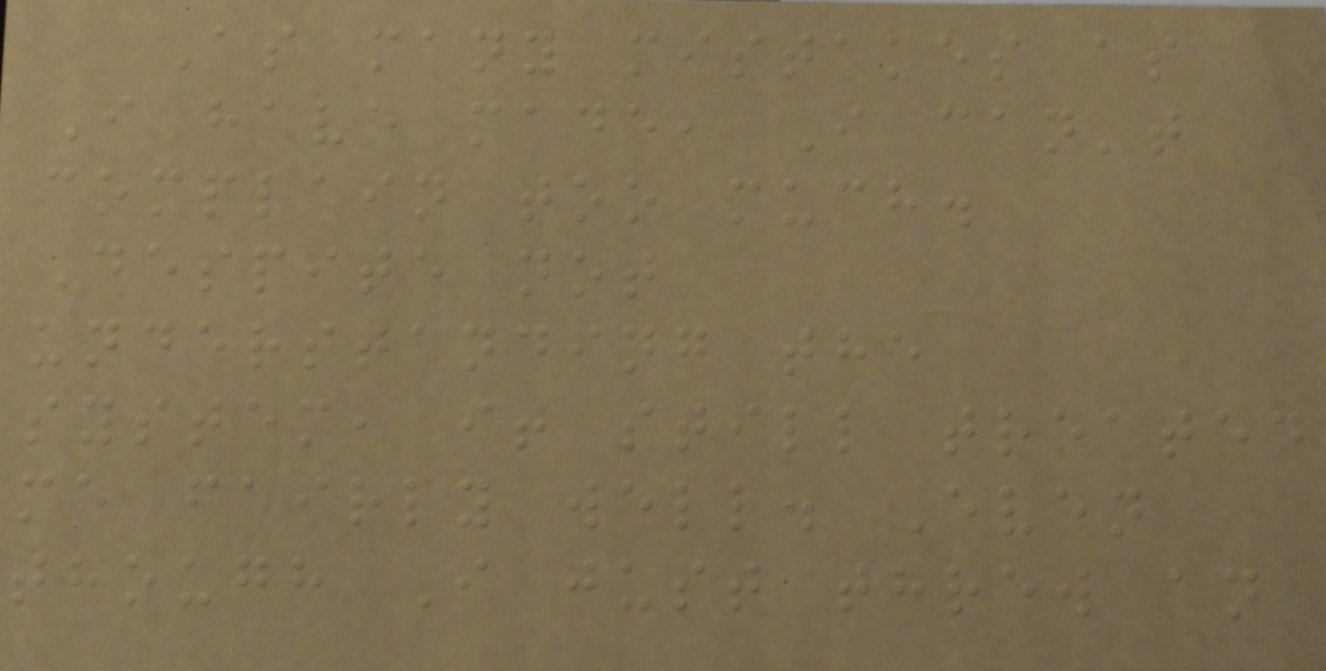As many mistakes as
I have made, I can't
complain too much.
Despite not
understanding the
system, it still treated
me fairly well. Even
though I just threw an
